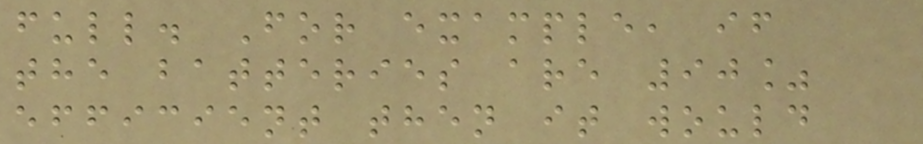full. For example, if
the batteries are 90%
efficient then it would
